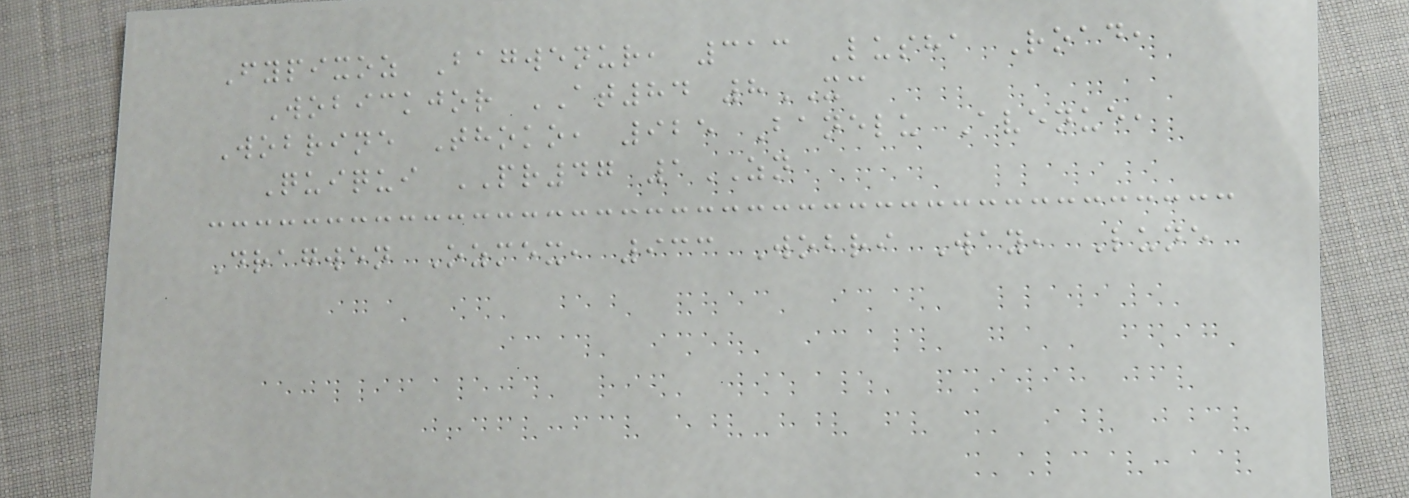Fypixoz Bagwenur, 313 Lusha Road,
Wobickjor AT84 8XC
Wobrine Thoko, 925 Banelu Avenue,
Quiqui PR47 1ZN
Dragwen Ozmex, 933 Wobri Way, Lune
